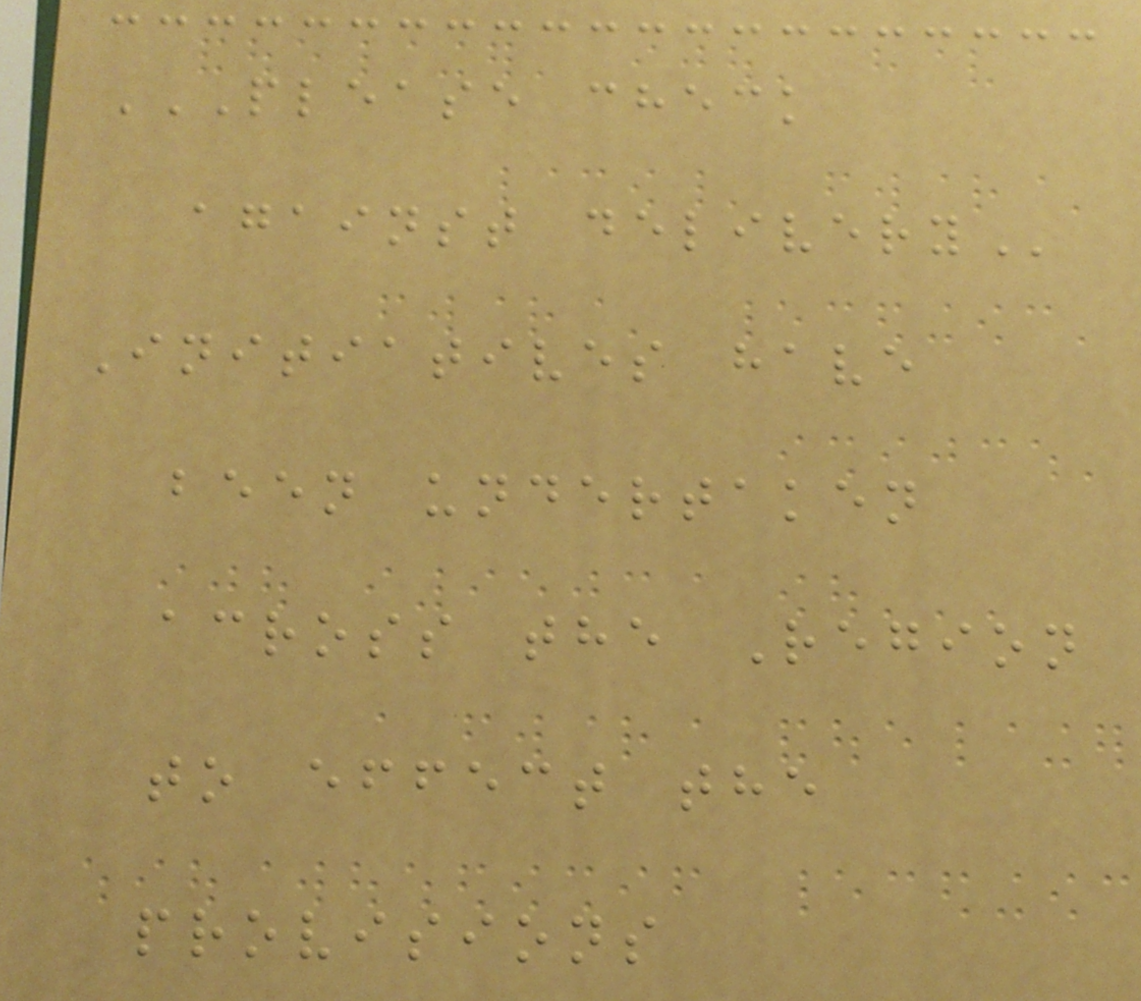PLEASE CHECK
AGAINST DELIVERY
Initiatives have
been undertaken
across the Region
to effect the
provisions
